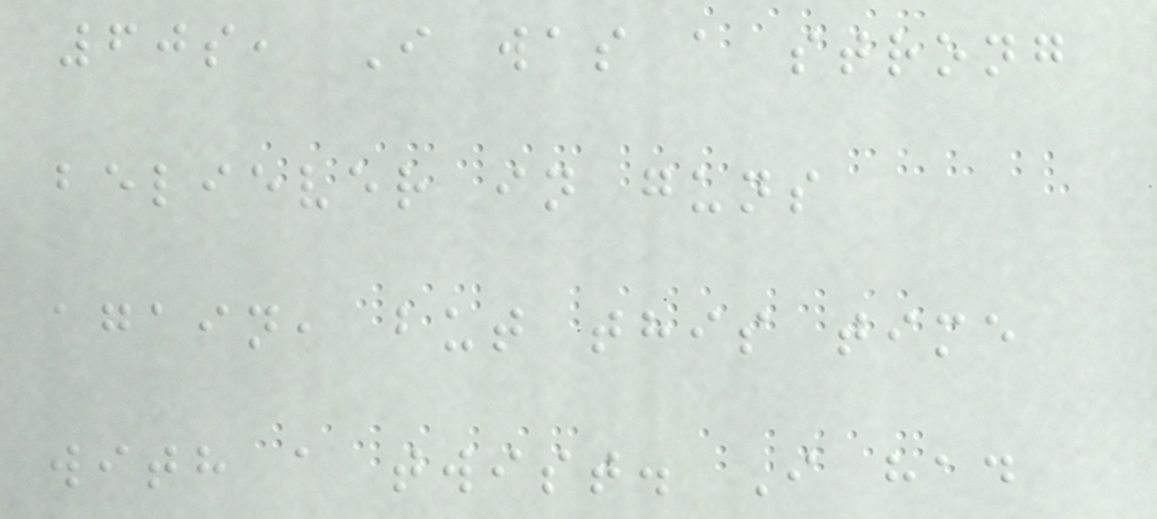60s, I was a strong
believer in guns
again, but this time
with a twist. I had
